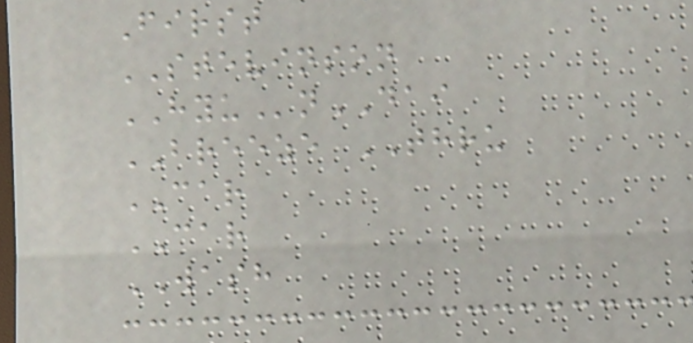First
STEVINSON
HYUnDAI
BREEZE THRU
CAR
CAR
WASH
